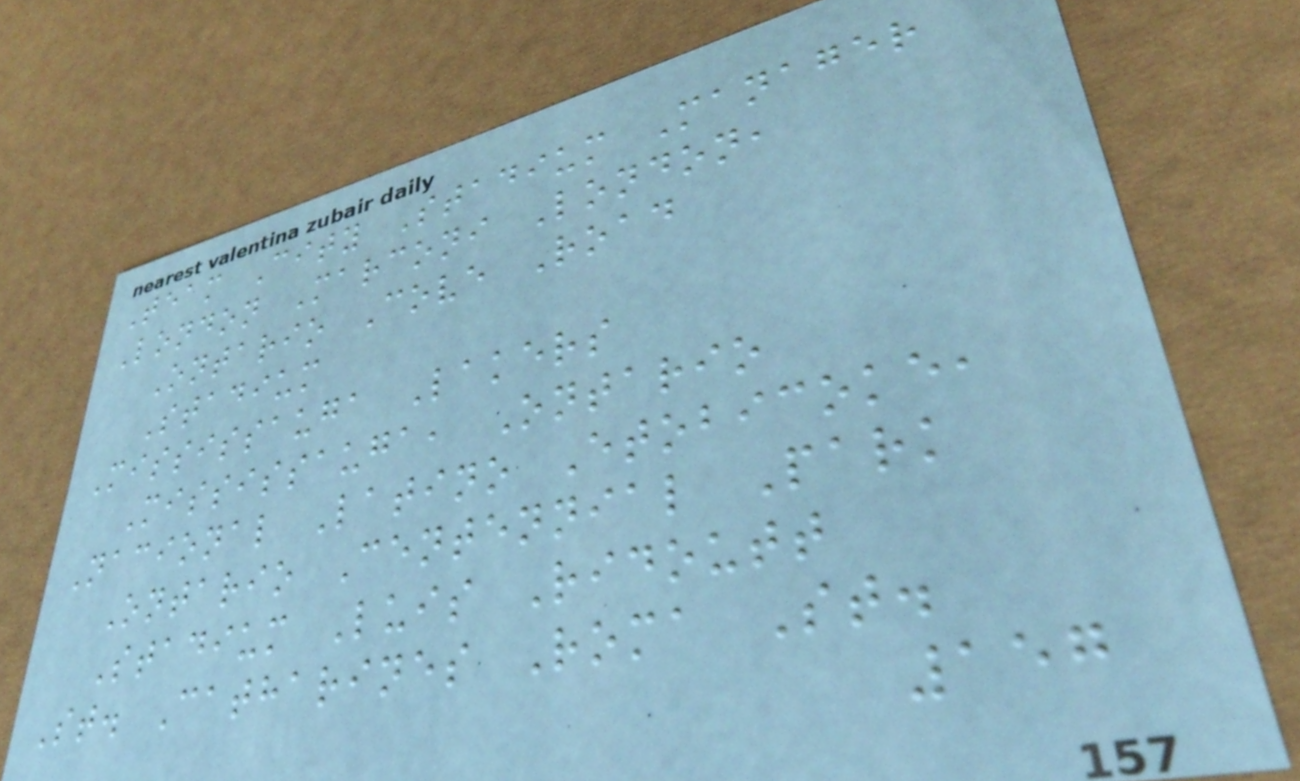Team City Stadium Manager
London Marconi London,
Ontario Cove Road
Stadium
Mississauga Lakers
Mississauga, Ontario
Nacional Latino Etobicoke,
Ontario Centennial Park
Stadium Luis Ridoutt
St. Catharines Roma St.
157
